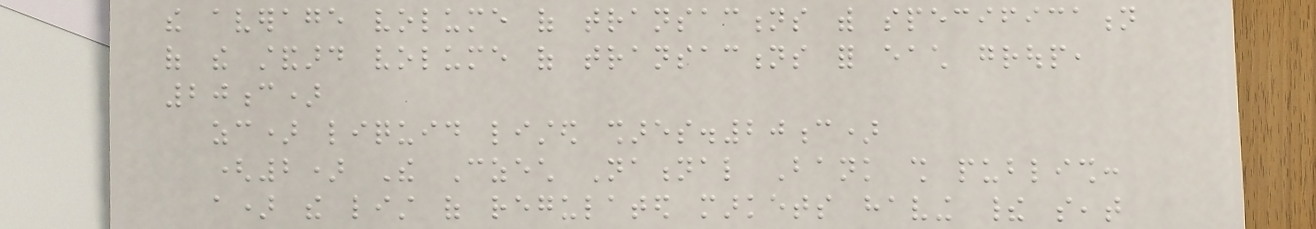the average volume of transactions with specification
of the standard volume of transactions for each group,
20c)
zc) liquid listed shares.20c)
(2) The Czech National Bank shall publish:
a) the list of regulated markets having their seat
